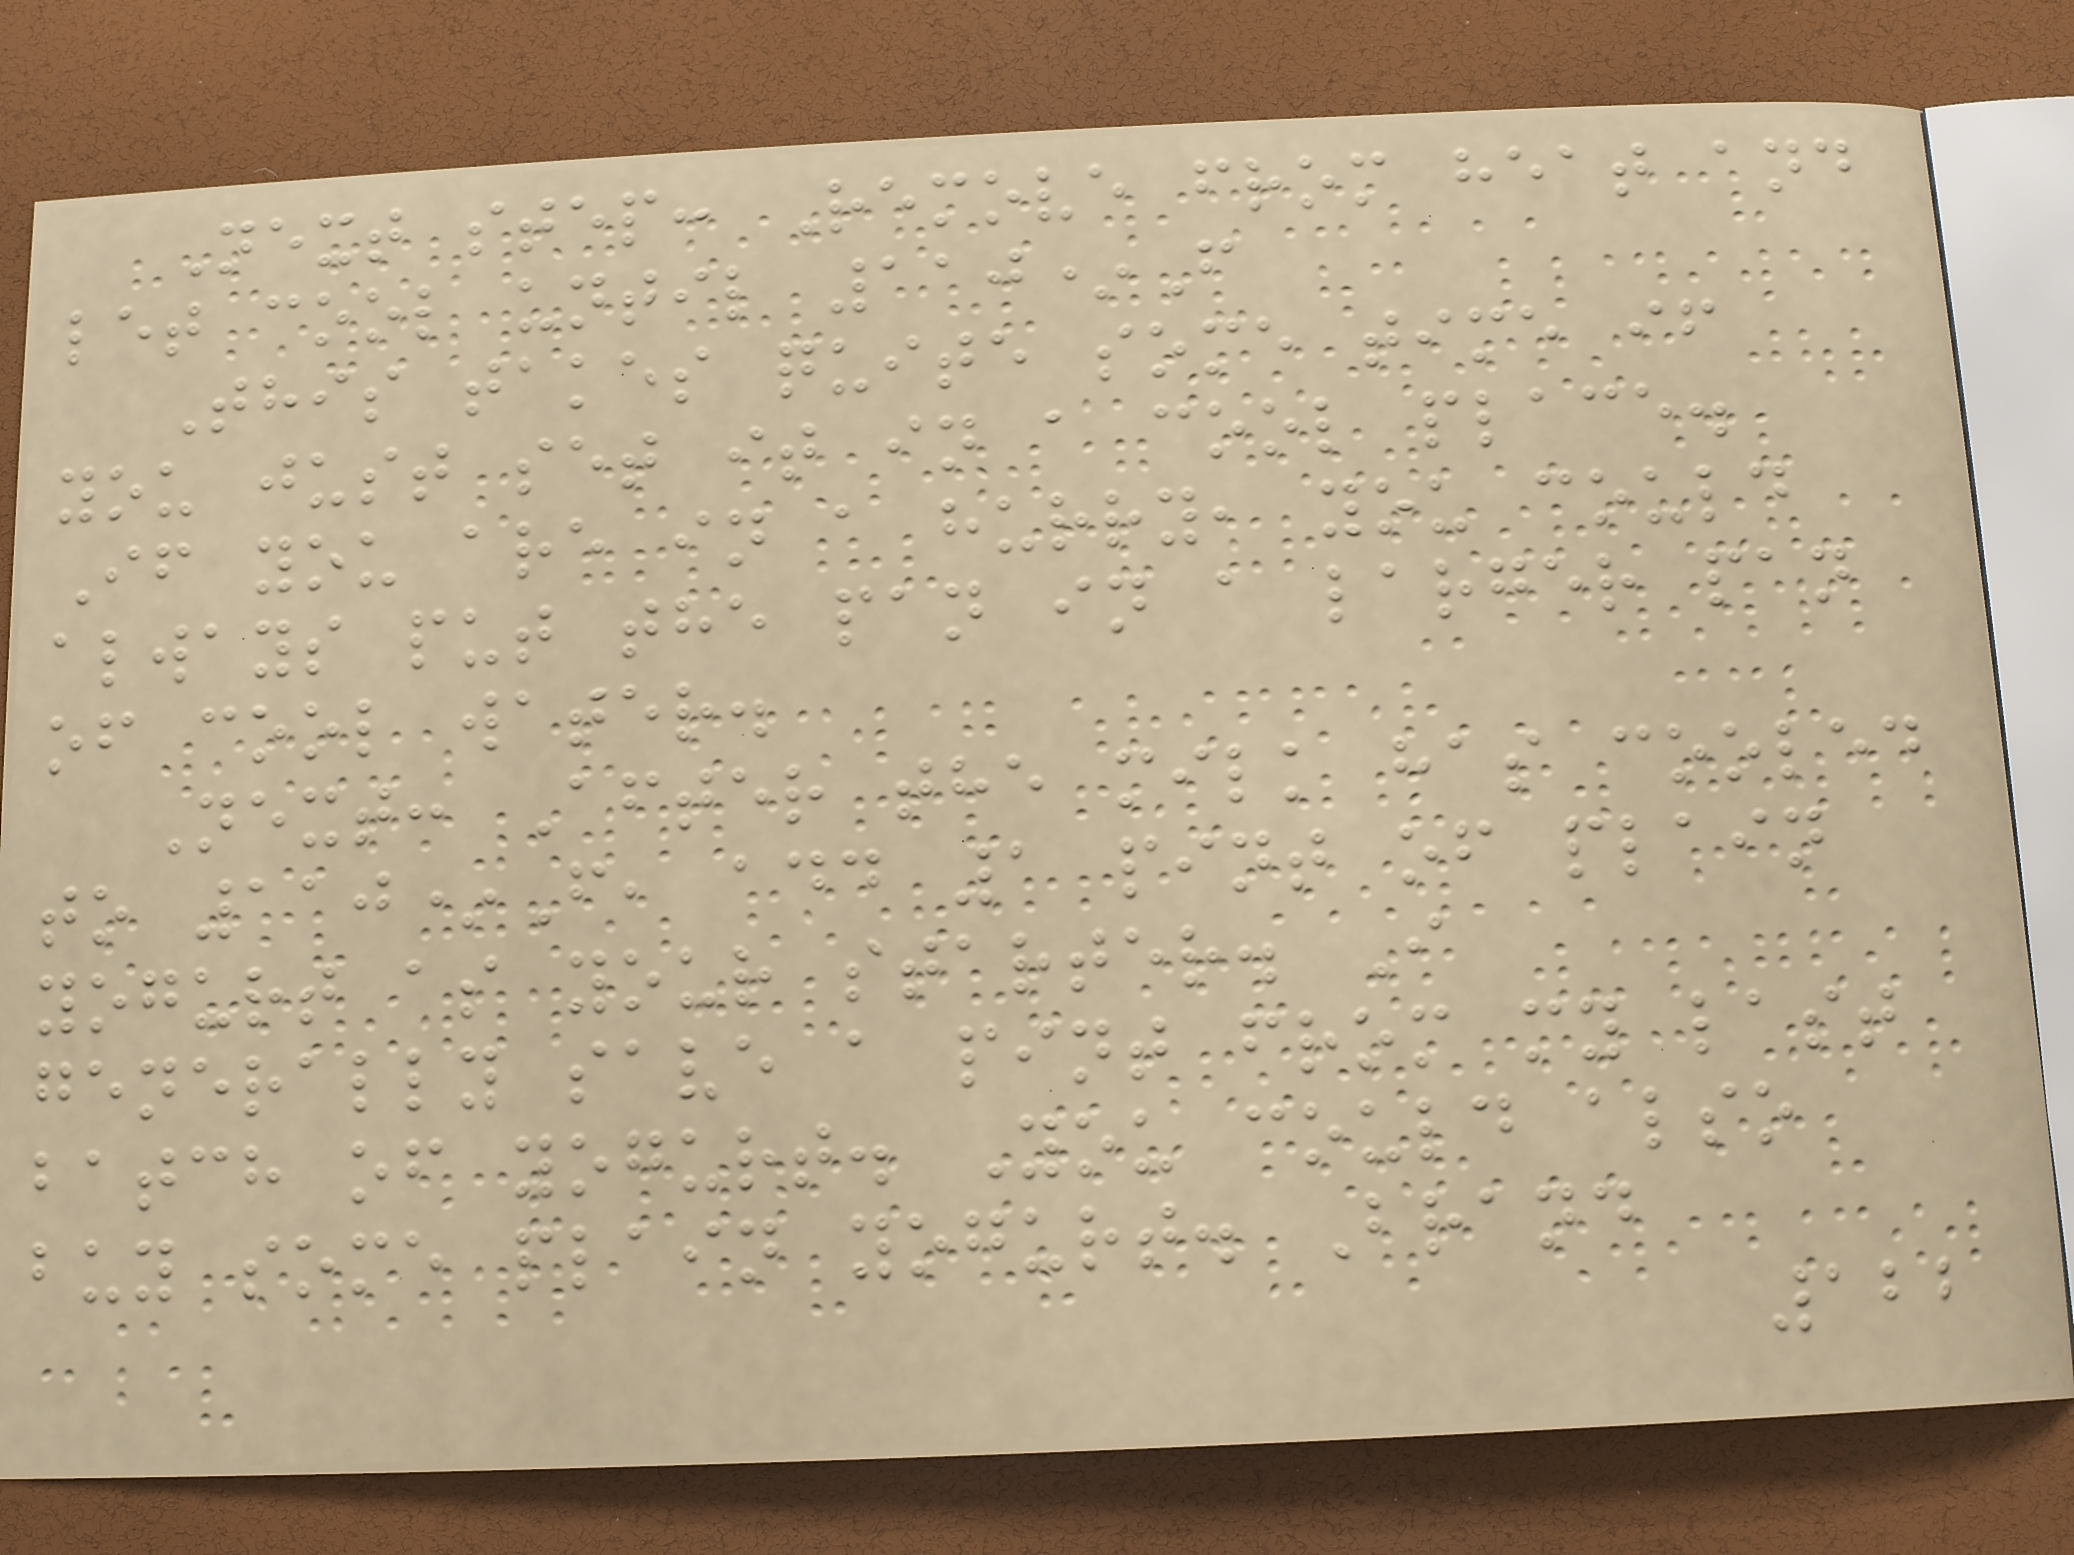Next step: Remove from heat and
let cool until 110*F
This takes quite some time if
you just set it in a cool place.
If you are in a hurry, you could
always put the pan in a larger pan
of cool water.
Next: After the milk has cooled
to 110*F, add 1 pint of plain
yogurt as your starter. I
generally save a pint from my last
batch of yogurt. You could also
buy some plain yogurt. Brand
122
